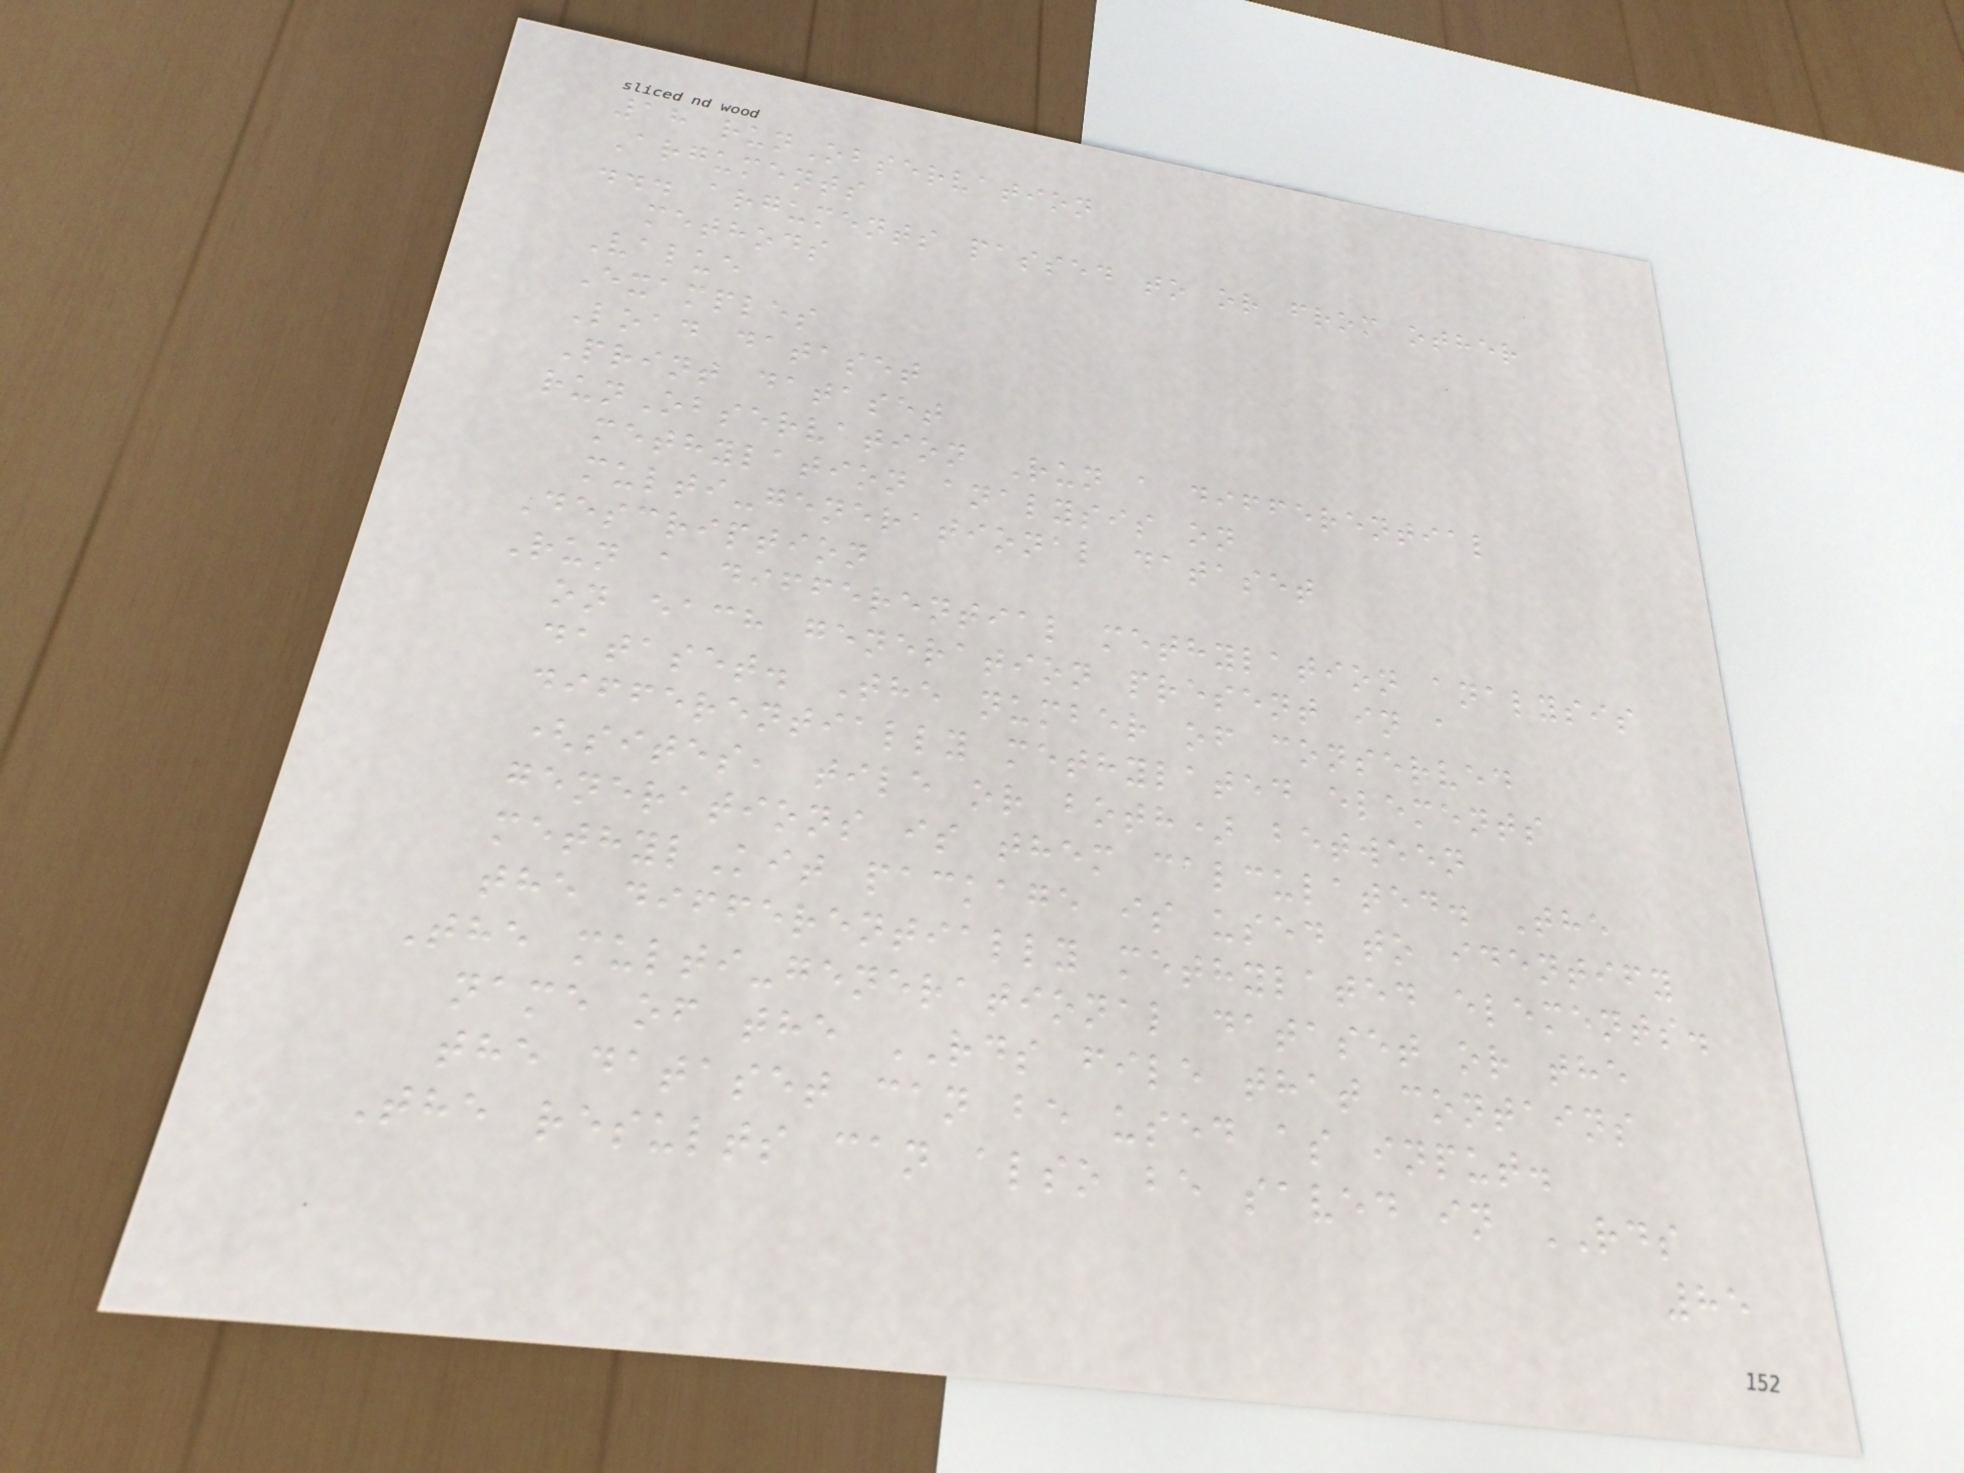18 runObservation
Arguments
... arguments passed to or from other
methods
Value
Examples
Load dataset
Print dataset
runObservation Run a differential
methylation analysis on
multi-generational dataset
Description
Run a differential methylation analysis
on each generation present in a
dataset. The number of conserved
differentially methylated elements
(sites, tile or both) between
generations is them calculated. The
methylKit package is used to identify
the differentially methylated elements.
The multi-generational dataset or the
name of the RDS file that contains
the dataset can be used as input.
The results can also be saved in RDS
85
